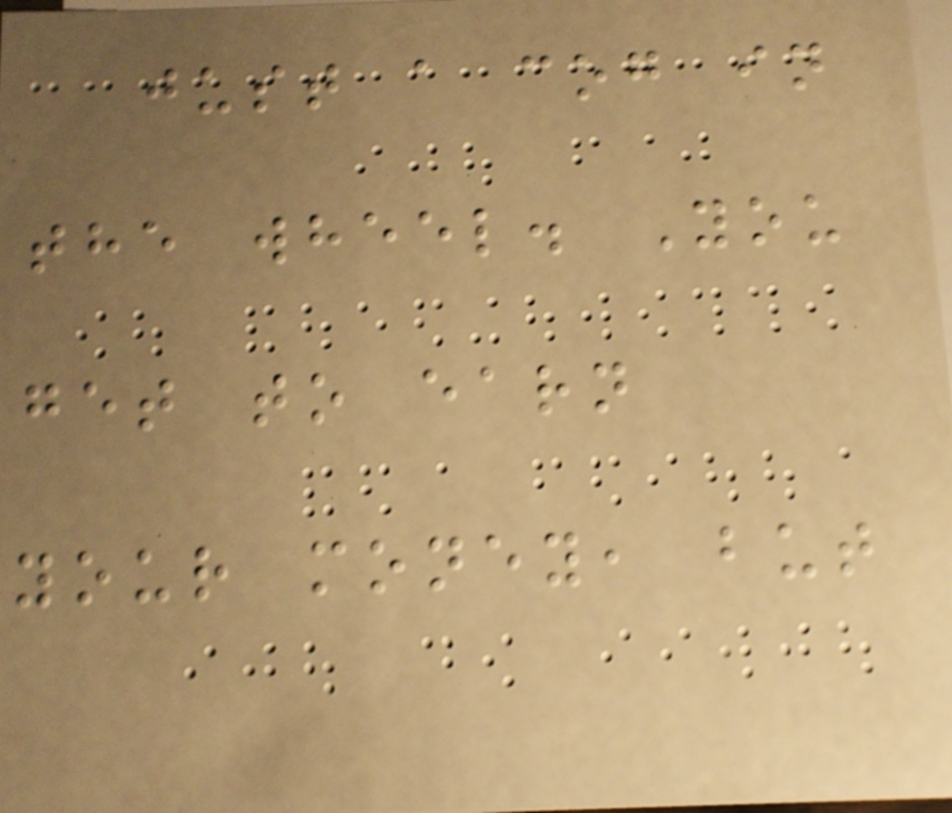just a cog in
the wheel. You
get to earn
your money, but
